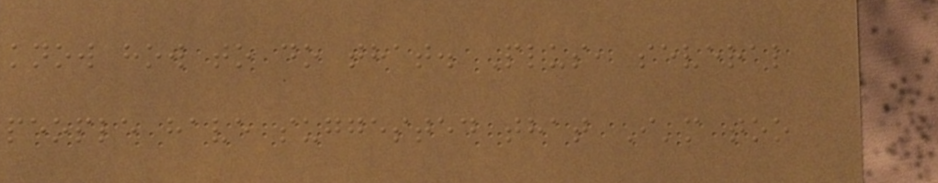know how to do that. Plus, several
people have suggested that I'm too
